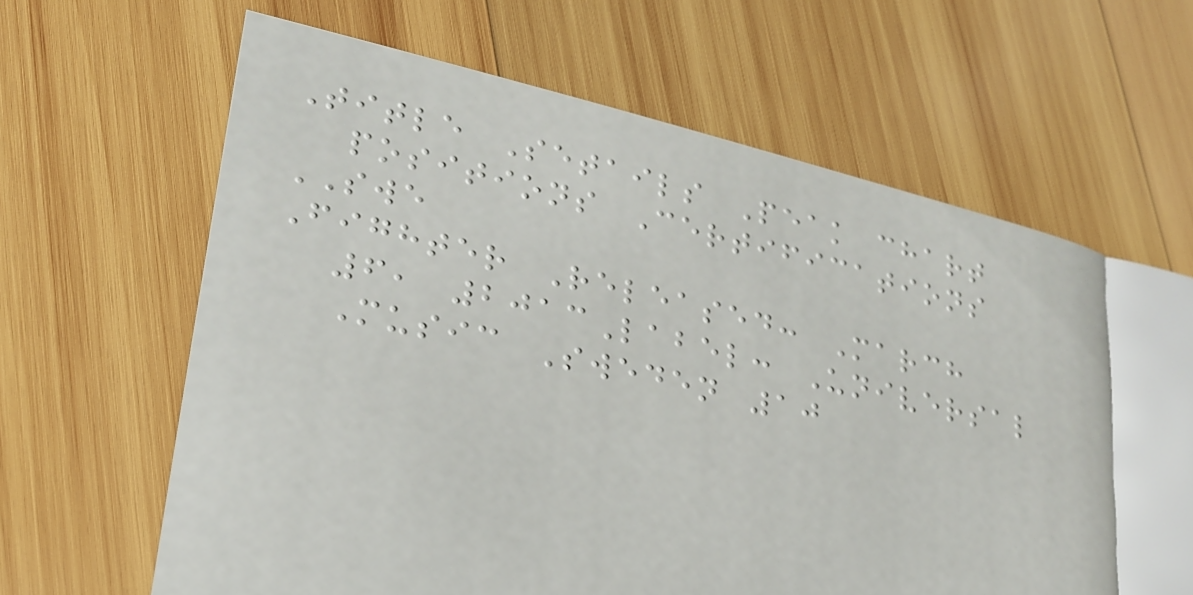Title Setails Peak chart
positions Certifications
SWE
Fighter Released: March
6, 2013Label: Universal
Music Sweden 10
